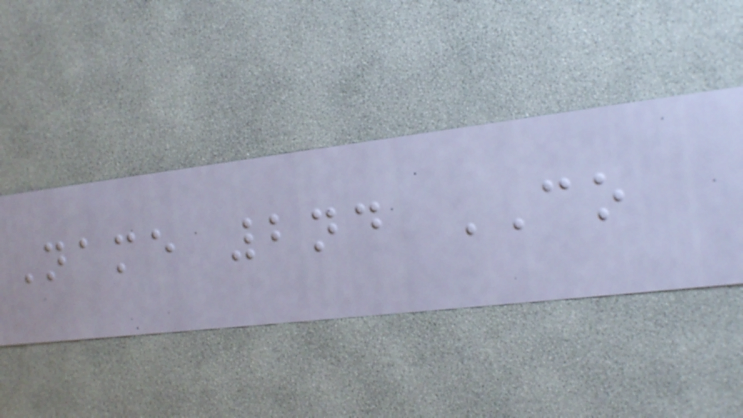Name 2nd CO
